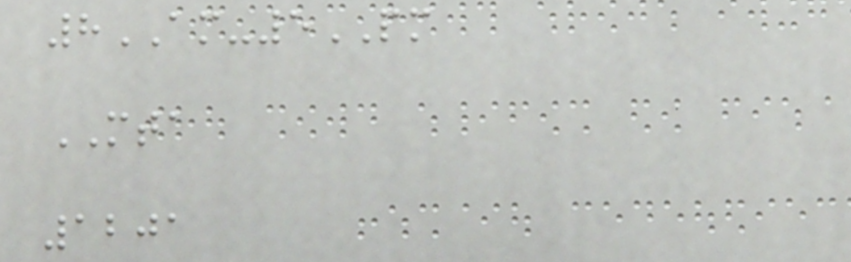8AM-5PM
MTA
1201
